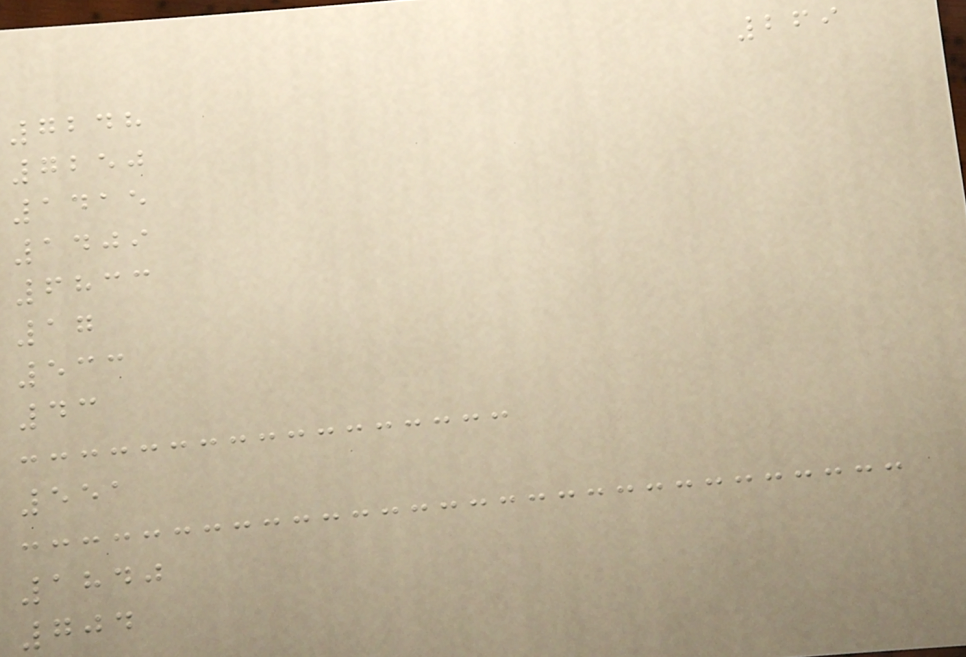269
7248
7250
1415
1409
6833
17
533
43
551
1840
704
